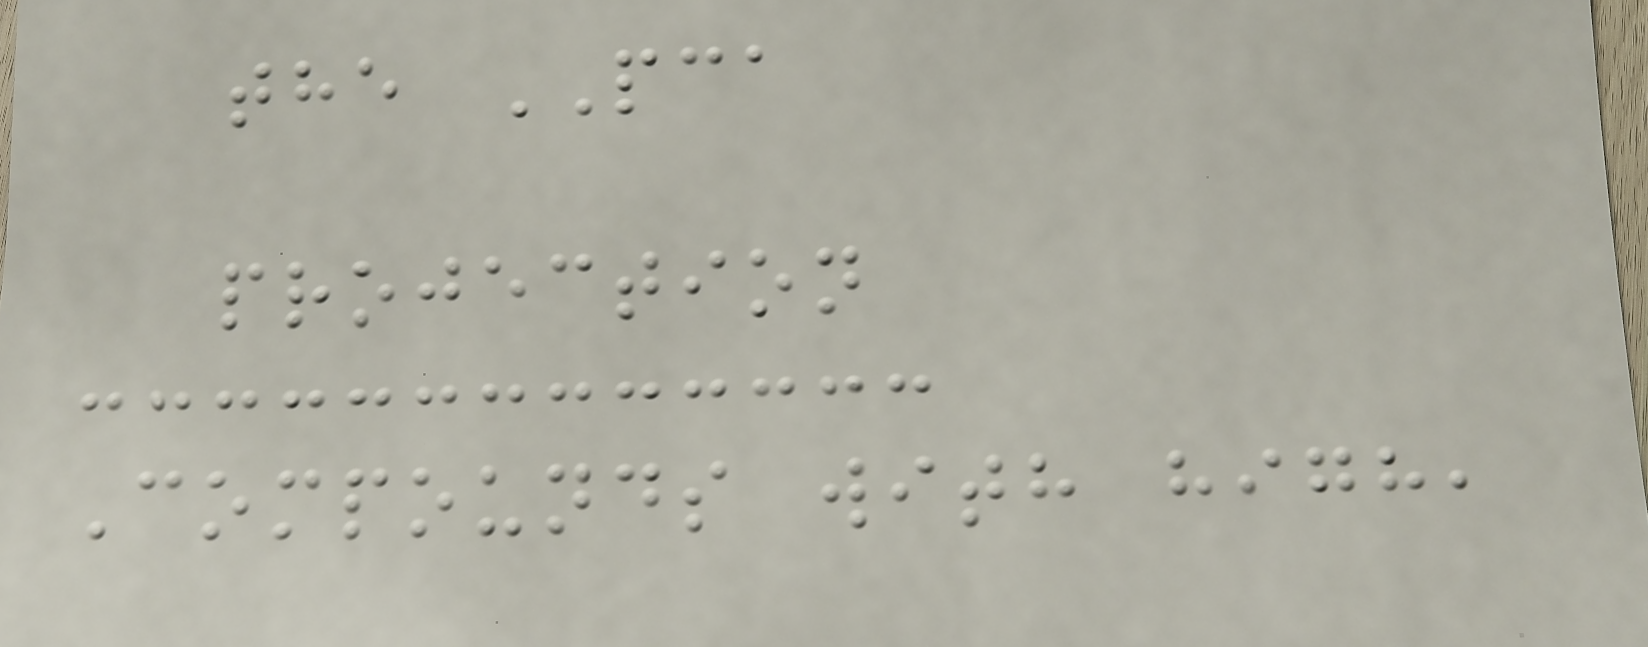the PCA
projection
Compounds with high,
